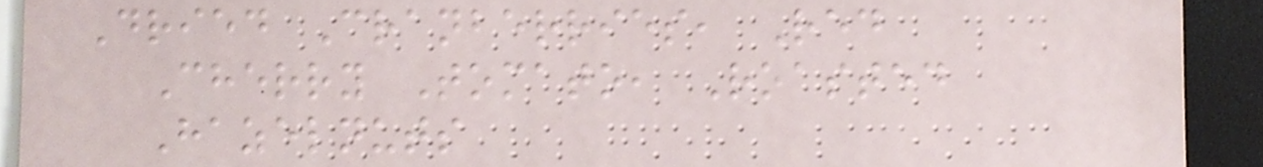Dried Cranberries, Red
Cherry Tomato, Roasted
Hazelnuts
